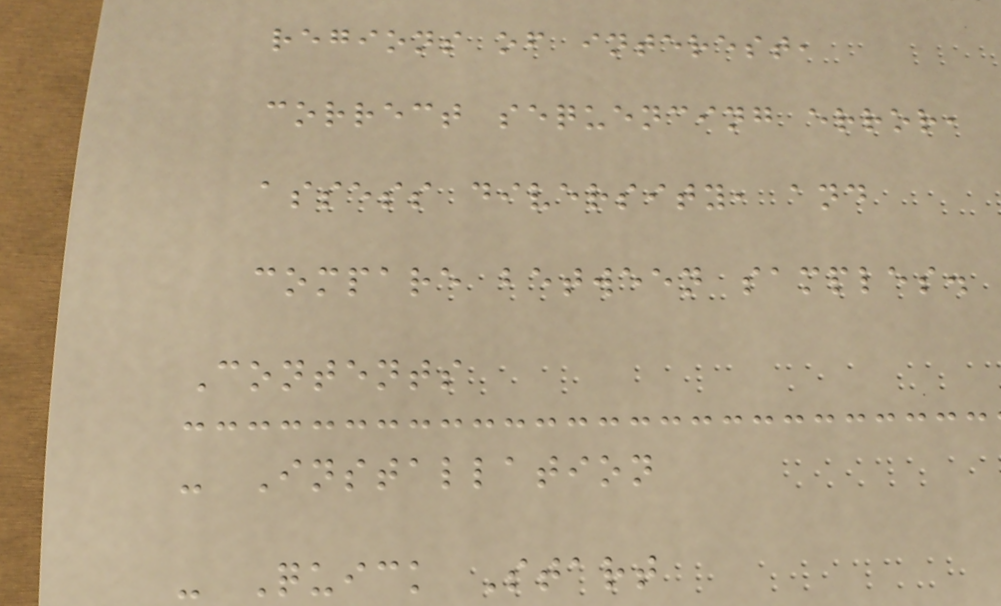regions of interest,
correct sequencing error,
assess diversity, and
compare between samples.
Contents
- Installation
- Quick Start
